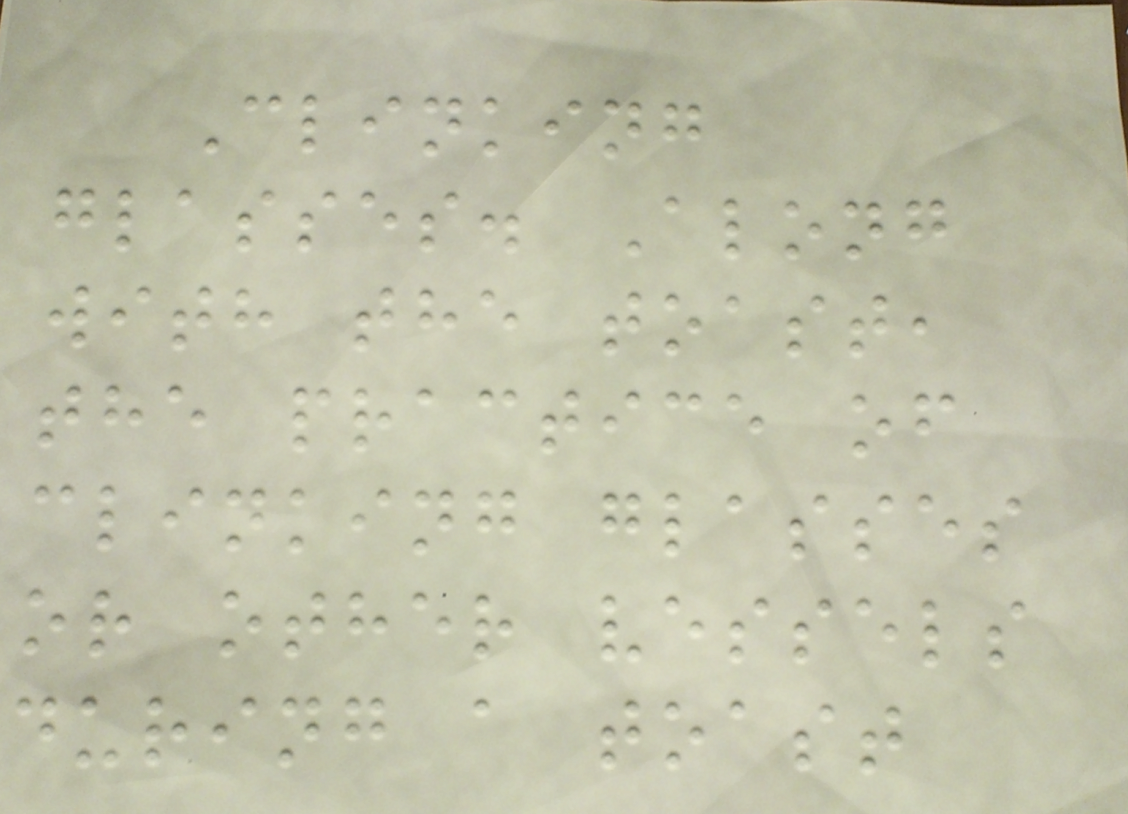Clinking
glasses. Along
with the toast,
the practice of
clinking glasses
or other vessels
during a toast
